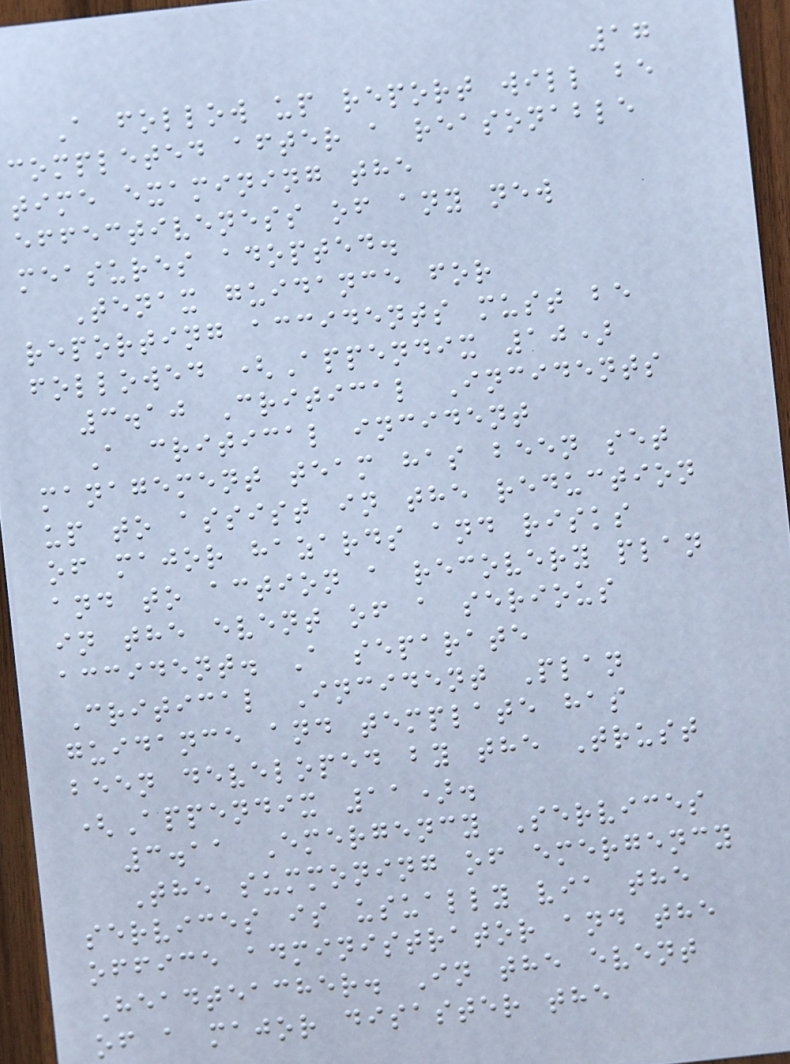17
A follow up report will be
completed after a reasonable
time examining the
effectiveness of any new
measures adopted.
Tenax guidance for
reporting accidents must be
followed (Appendix 10)
3.10 Critical Incidents
A critical incident
management team has been set
up to assist in the reduction
of major hazards and risks
and to action a recovery plan
in the event of a serious
accident. A separate
Critical Incident Plan
guidance and template has
been developed by the Trust
(Appendix 11).
3.11 Emergency Services
The summoning of emergency
services is usually via the
office administrator and the
Headteacher. In the event
of a major disaster the
